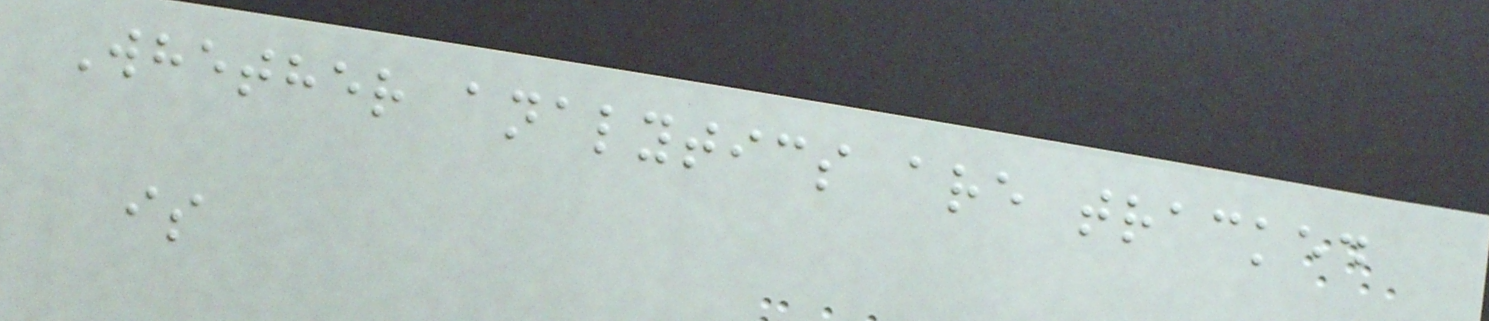Whether analytics are tracked
is
